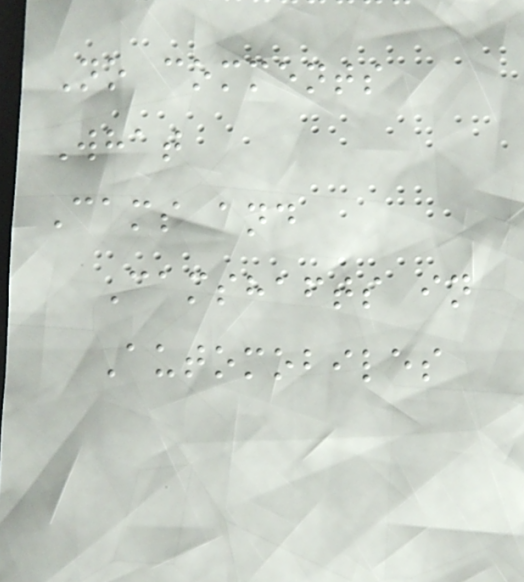No comments
What
Cams and
Camshafts in
Automobiles
